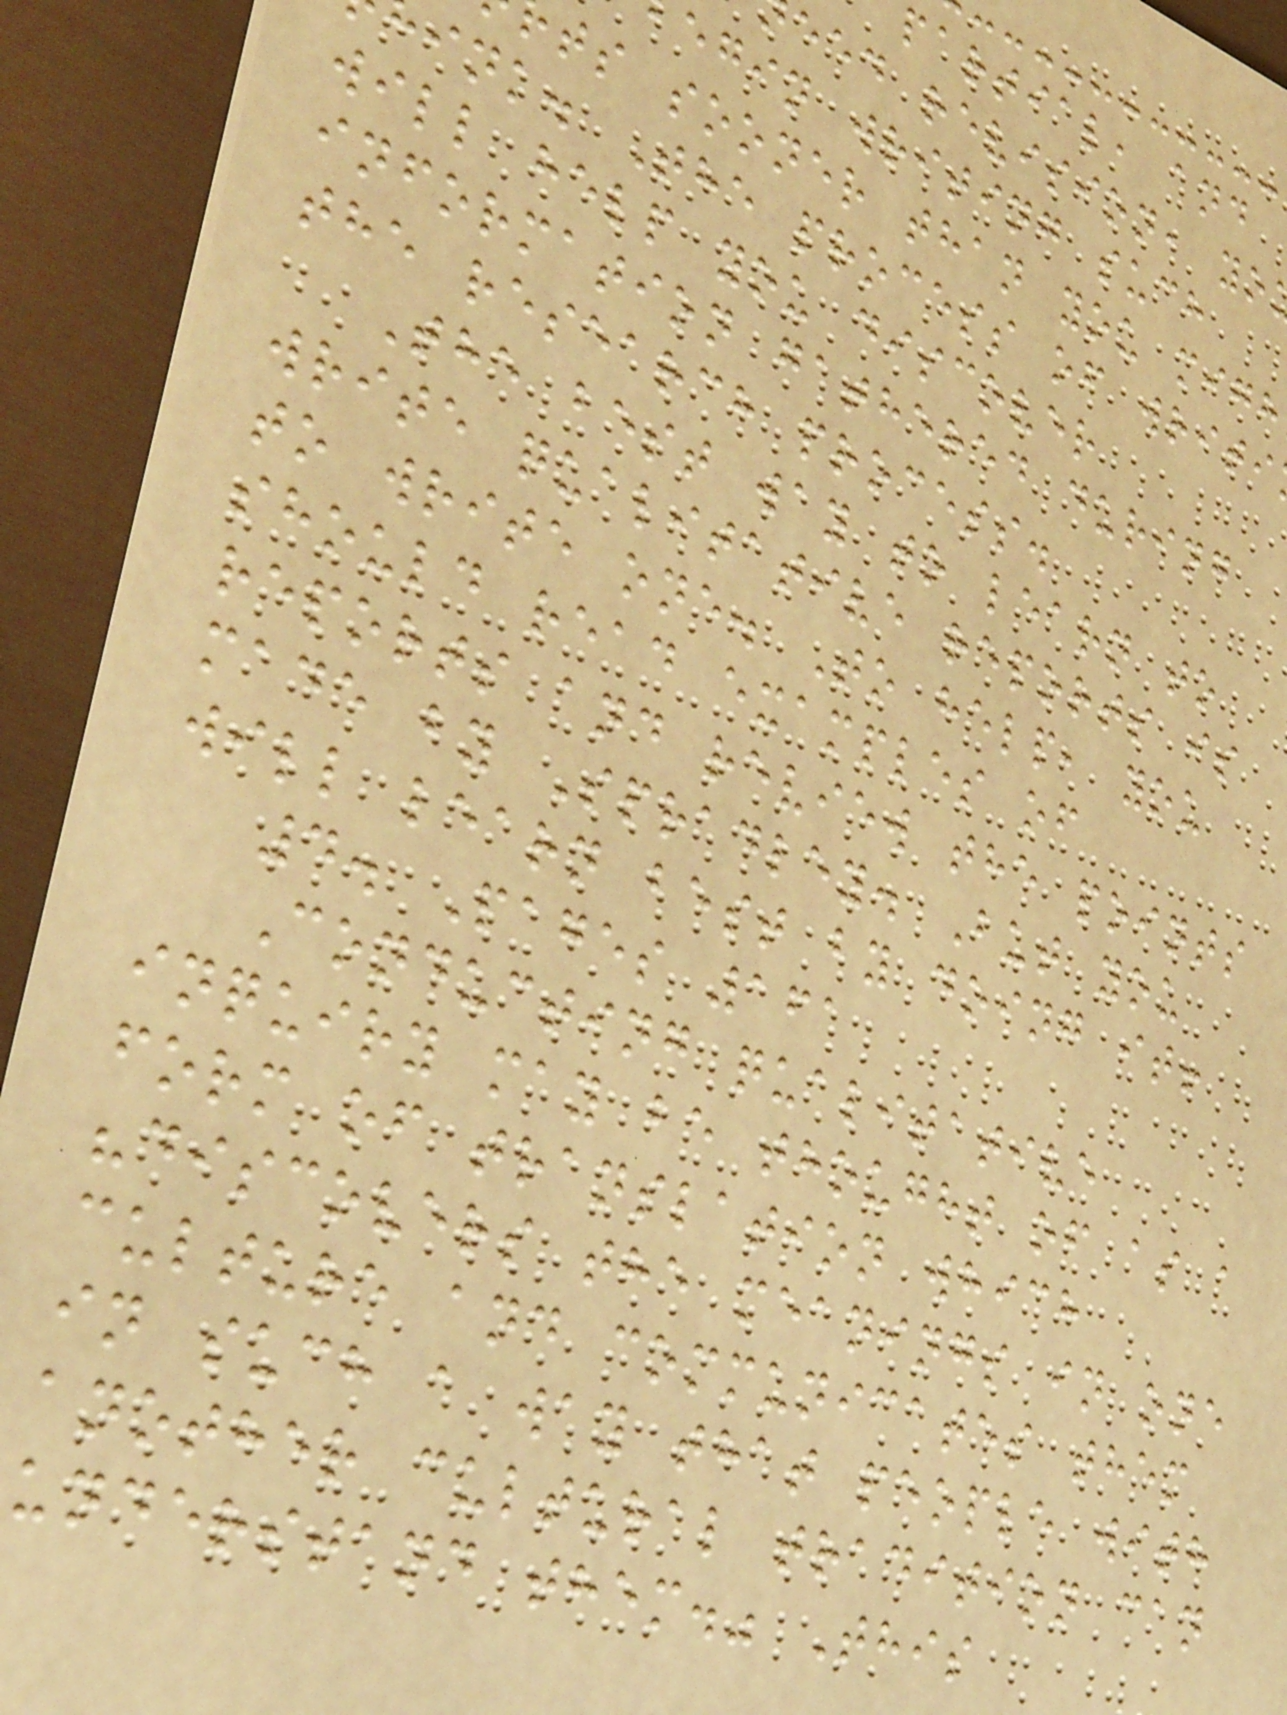partial, and
eed revision, yo
egin writing such
ts sooner than you migh
ink. The process of writi
will help you discover
information gathered during
the research process.
The best way to learn to
write qualitative reports is
to write one. To help, you
should read examples of
reports and review the points
made by Spradley. But you
will learn best by doing it!
4. Pages 161
Conducting qualitative
inquiry may be thought of as a
form of translation which
"discovers the meanings in one
culture and communicates them
in such a way that people with
another cultural tradition can
understand them." This
